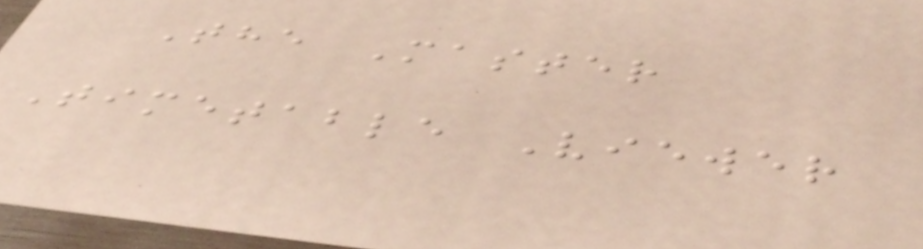The Master
Timetable Viewer
